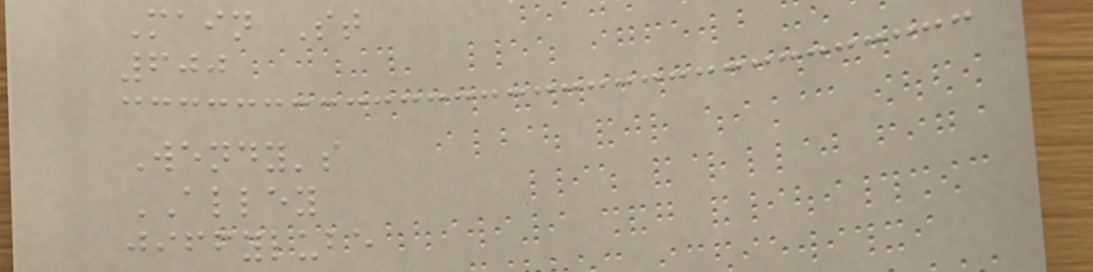Main St
600
Wendy's
ALLEY
jiffylube
